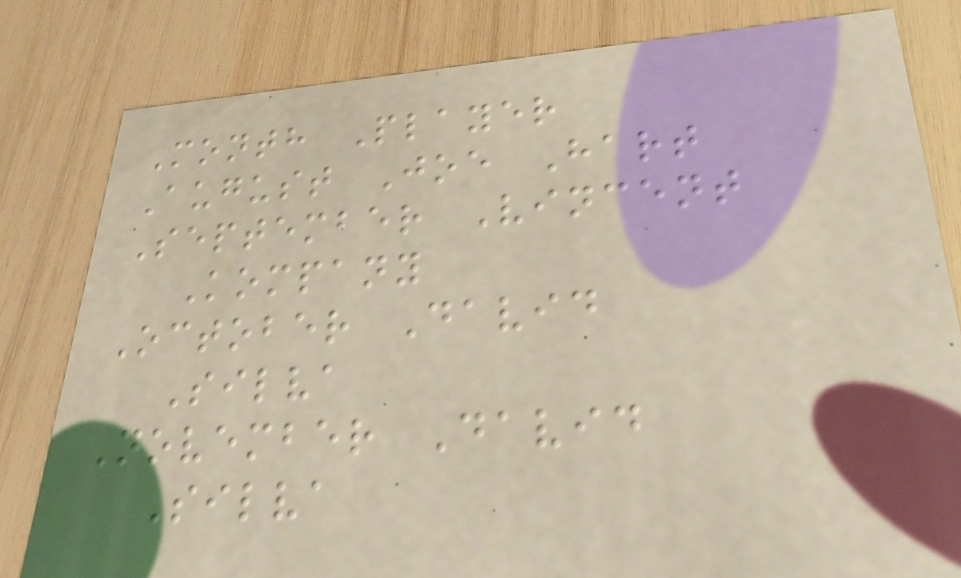Month Player
August Joe Hart
September Vincent
Kompany
October David
Silva
November David
Silva
